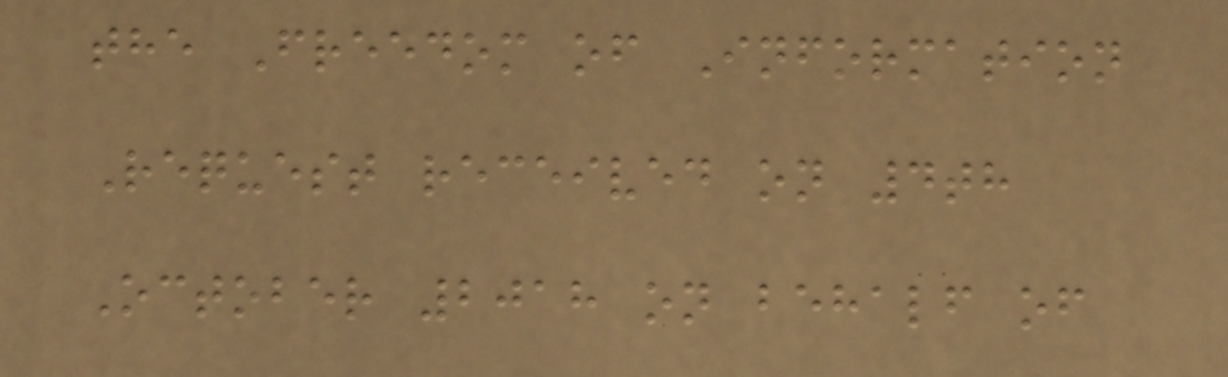the Freedom of Information
Request received on 4th
October 2018 on behalf of
